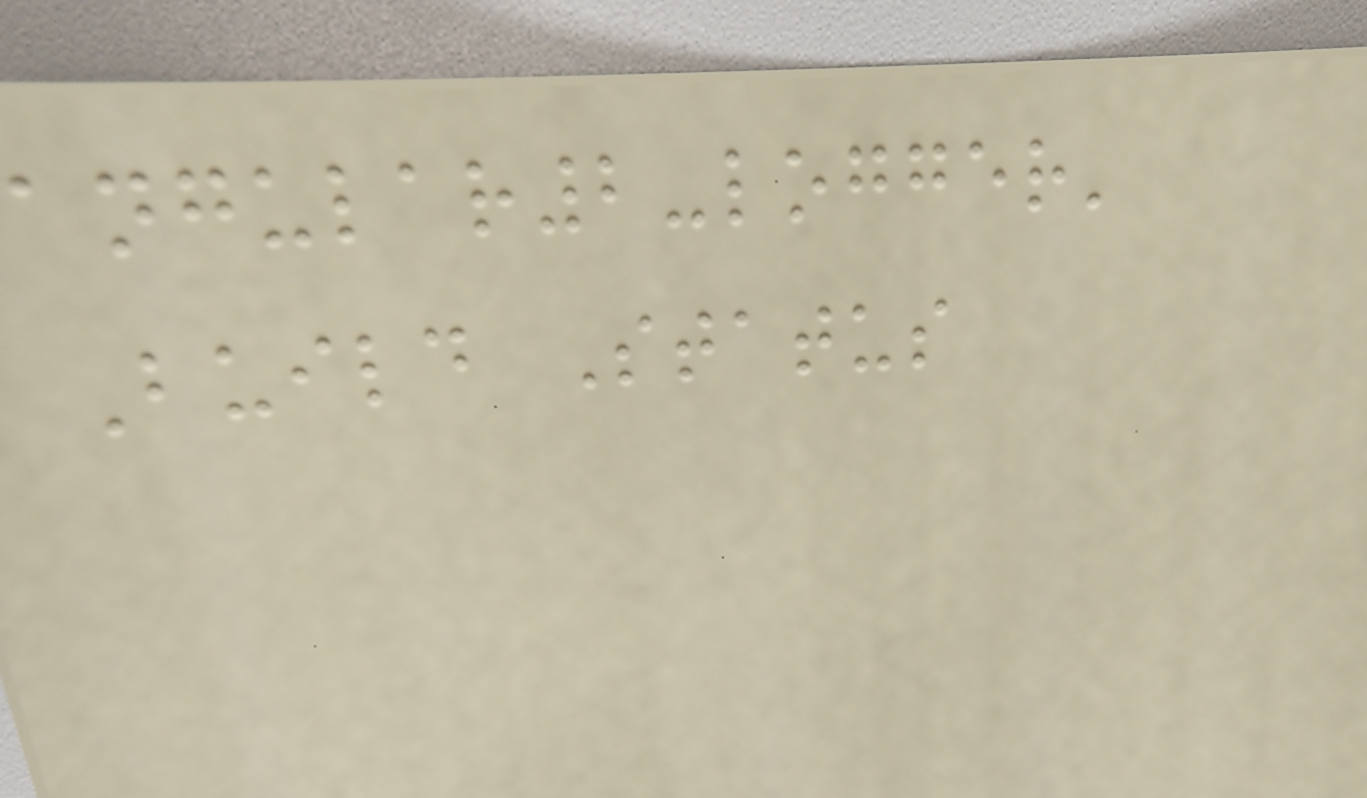angular2-logger'
Build Status
